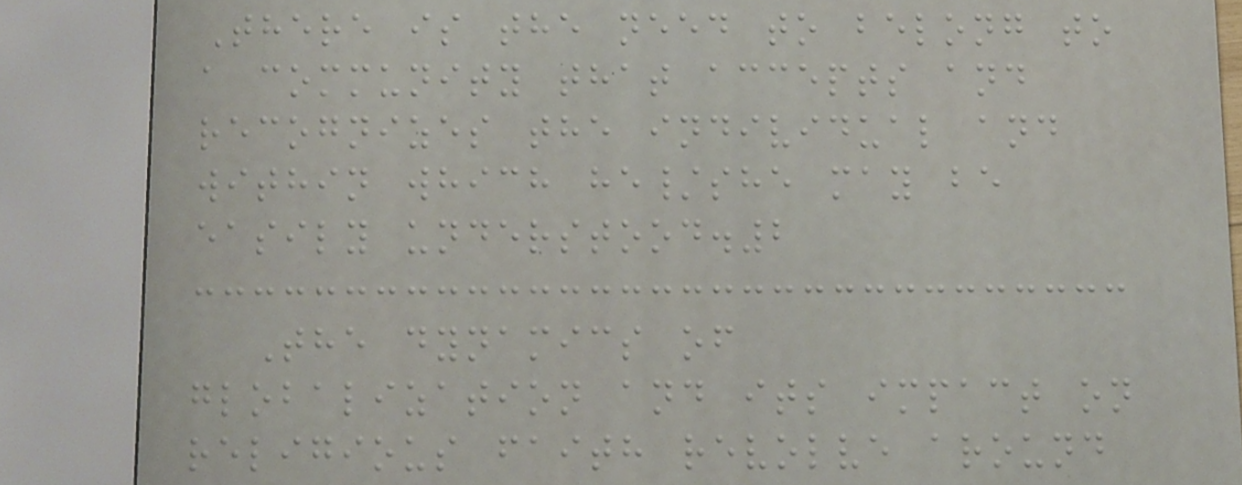There is the need to belong to
a community that accepts and
recognizes the individual and
within which he/she may be
easily understood.2
The dynamics of
globalization and its impact on
religious faith revolve around
